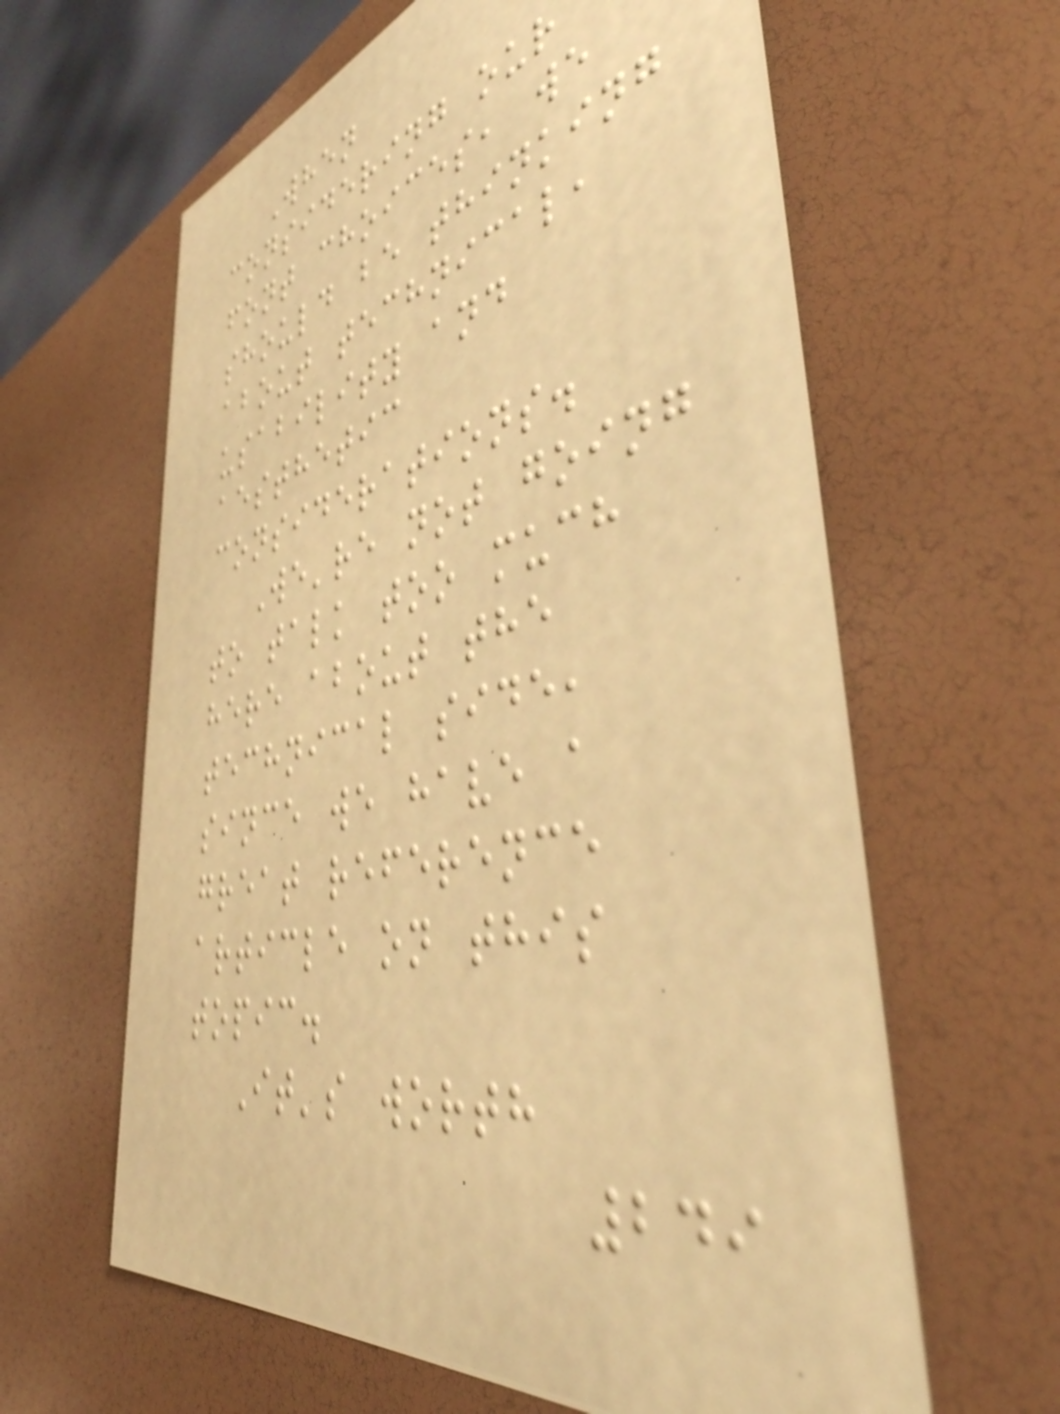When
considering our
font choices, we
should be thinking
about technical,
usability and
aesthetic
considerations.
We're not going
to talk too much
here about the
technical side,
since we have a
great reference
article on this
topic.
It's worth
249
